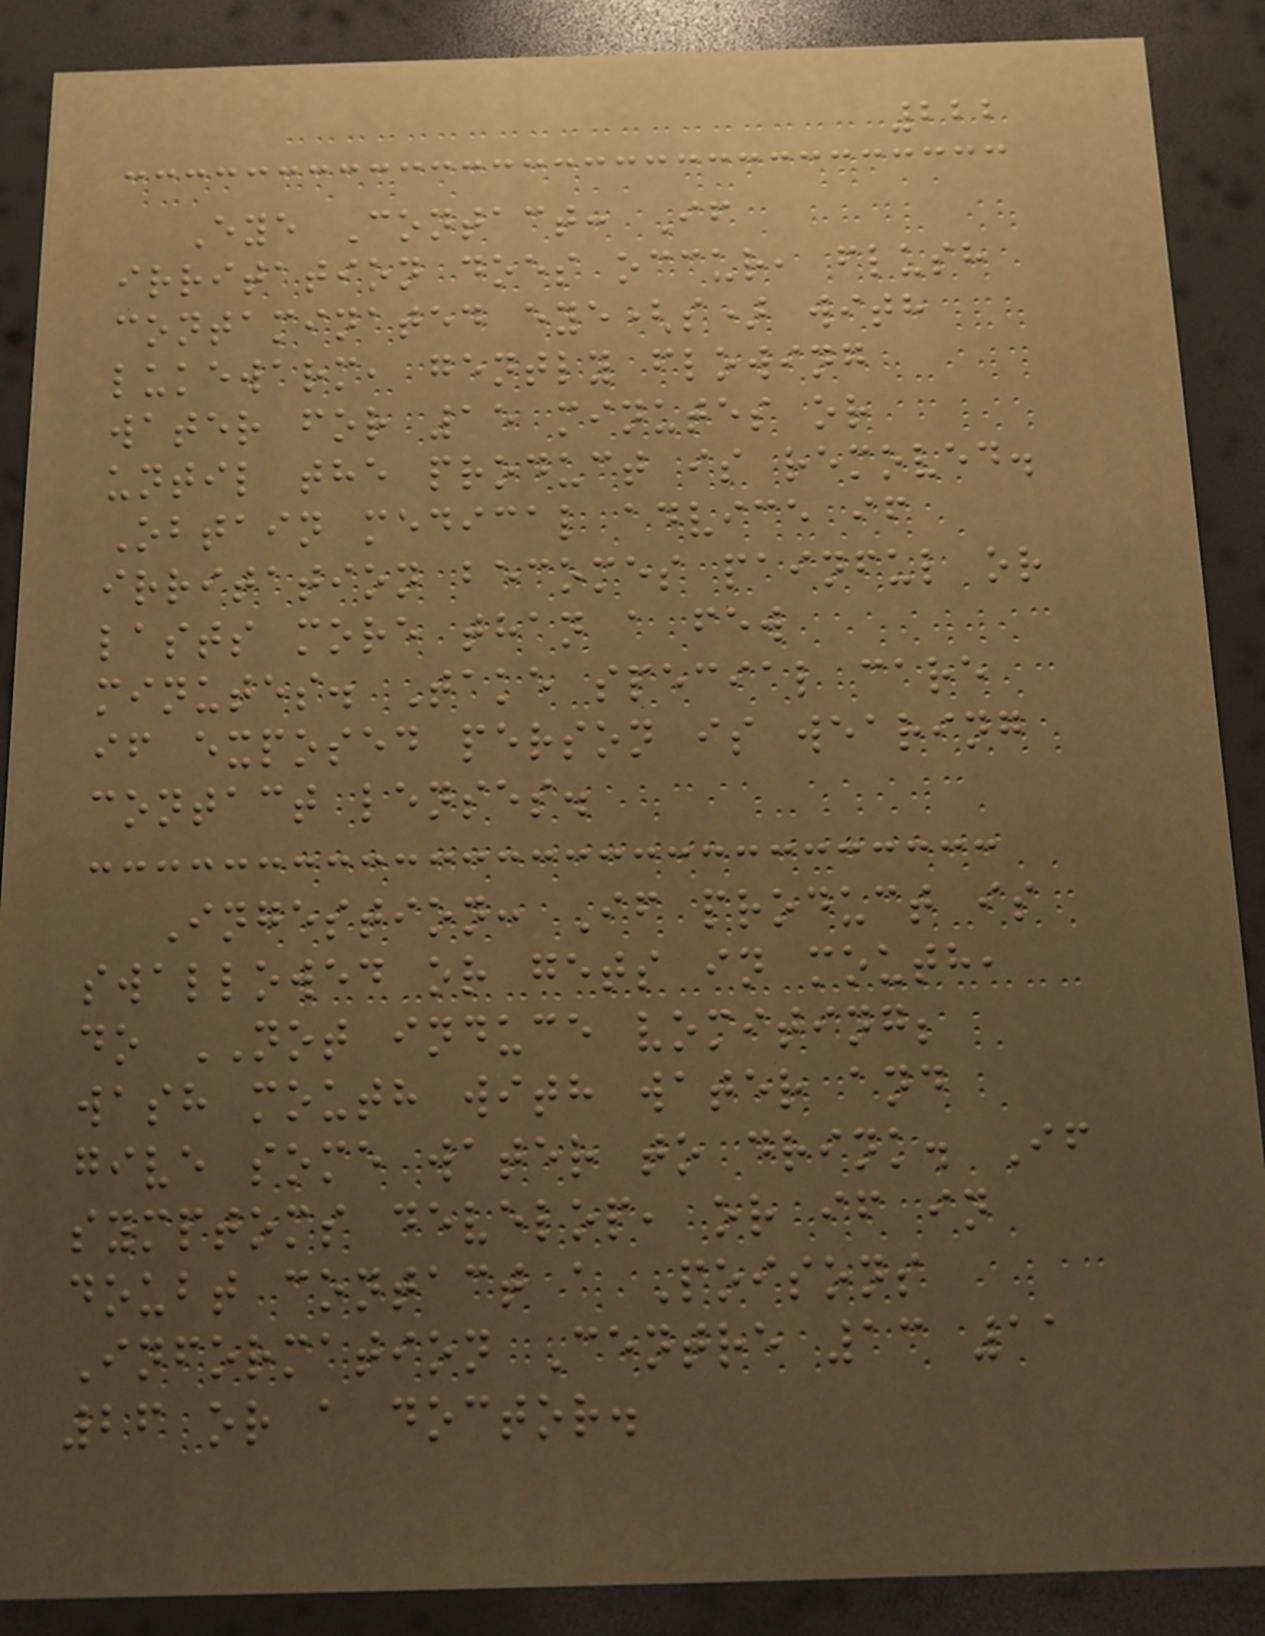222
Eye Contact: If
irritation does occur, flush
contaminated eye(s) with
lukewarm, gently flowing
water for 15 minutes or
until the product is removed.
Obtain medical advice if
irritation becomes painful or
lasts more than a few
minutes. Take special care
if exposed person is wearing
contact lenses.
Ingestion: If product is
swallowed or gets in mouth,
do NOT induce vomiting;
wash mouth with water and
give some water to drink. If
symptoms develop, or if in
doubt contact a Poisons
Information Centre 13 11
26 or a doctor.
